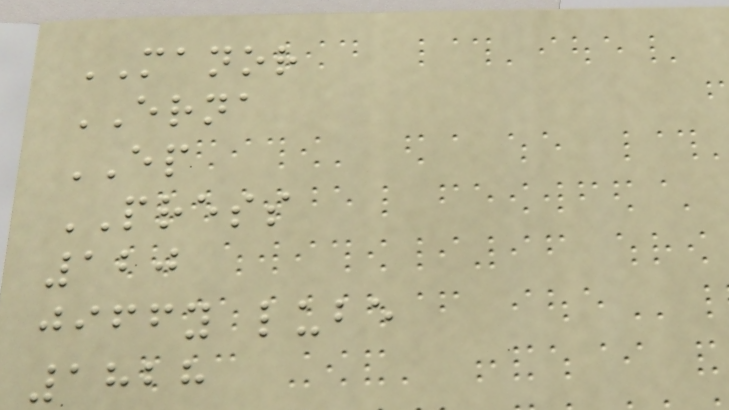MANOR
ERNA
EP
PRESS
120
jiffy lube
1828
